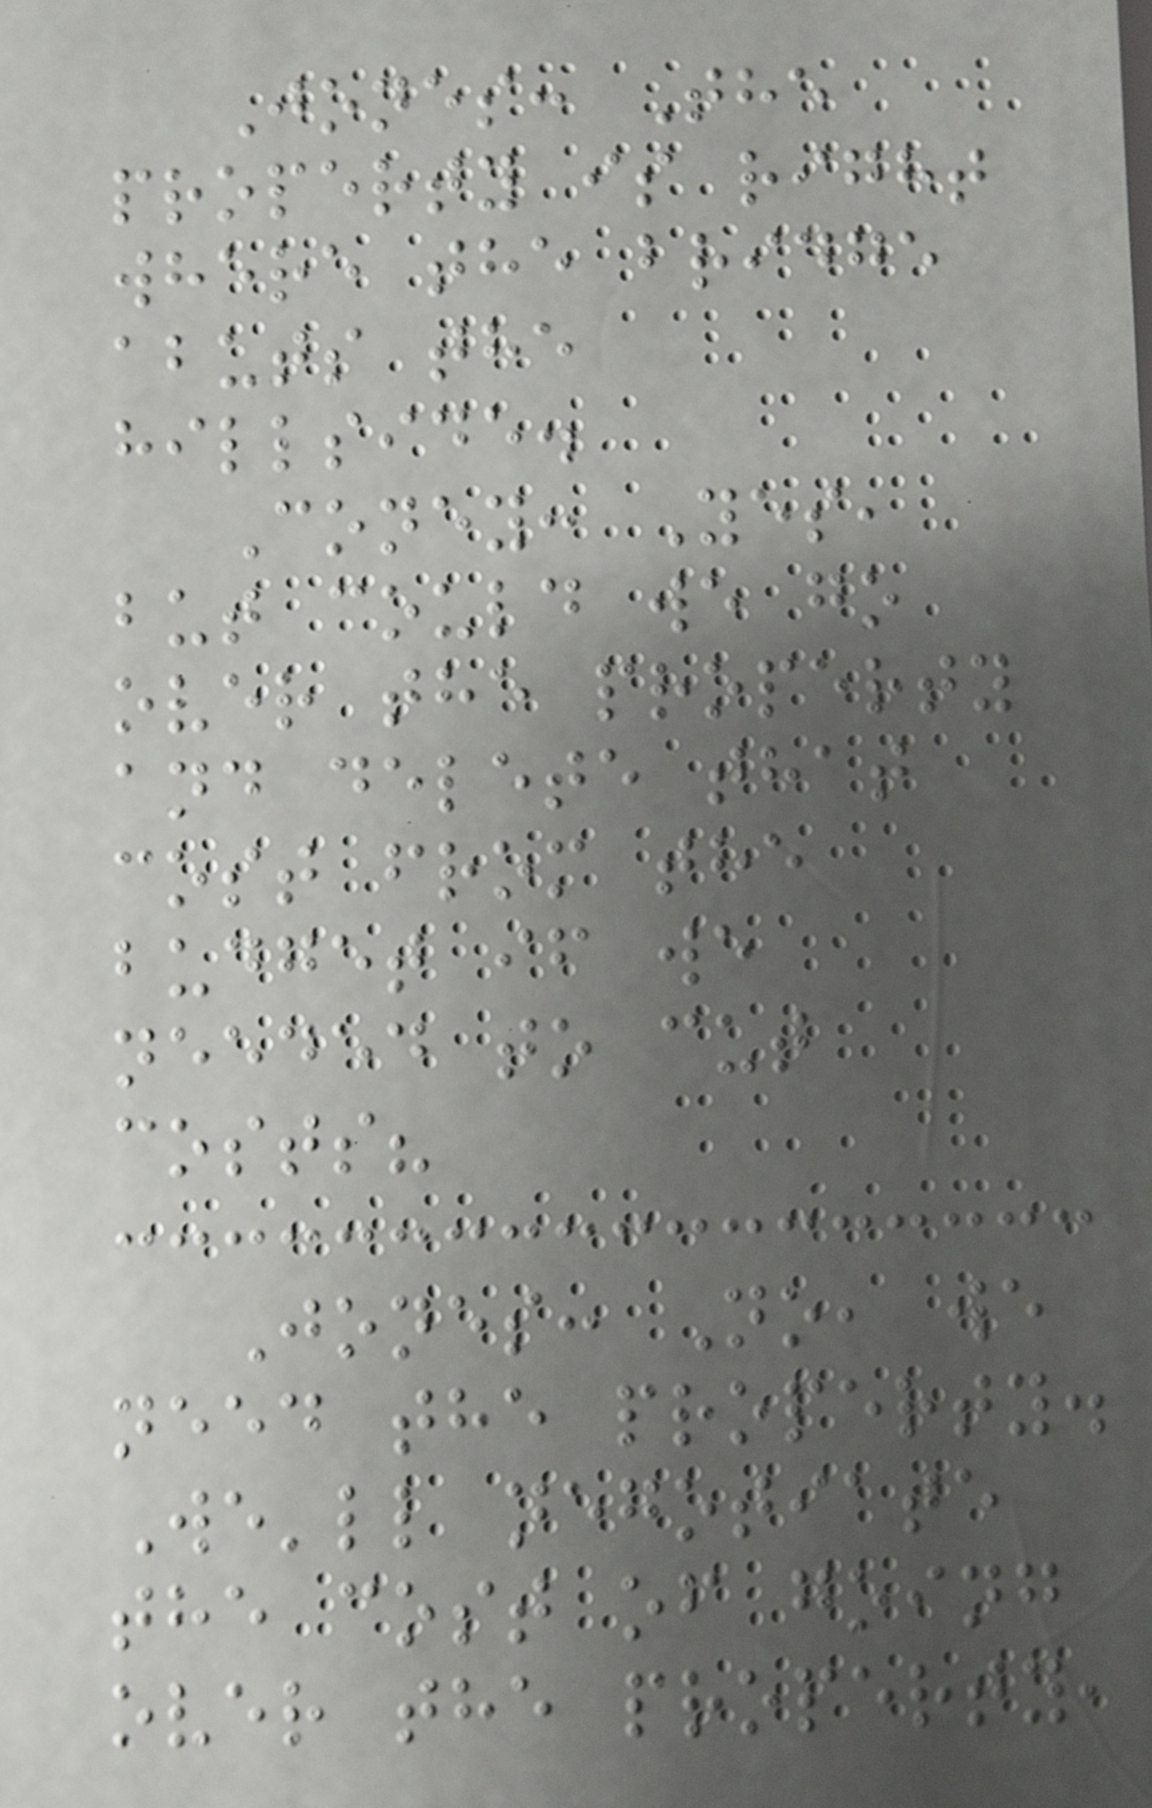Jones: The
property is right
where the bridge
abuts the
hillside.
Coney: Yes,
but could we go
over the property
and delete that
cost from the
budget if we
needed to cut
costs?
Jones: No, we
need the property.
We'll negotiate
the cost of going
over the property,
